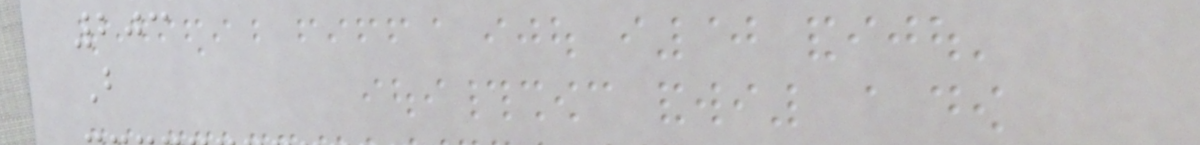203
B
